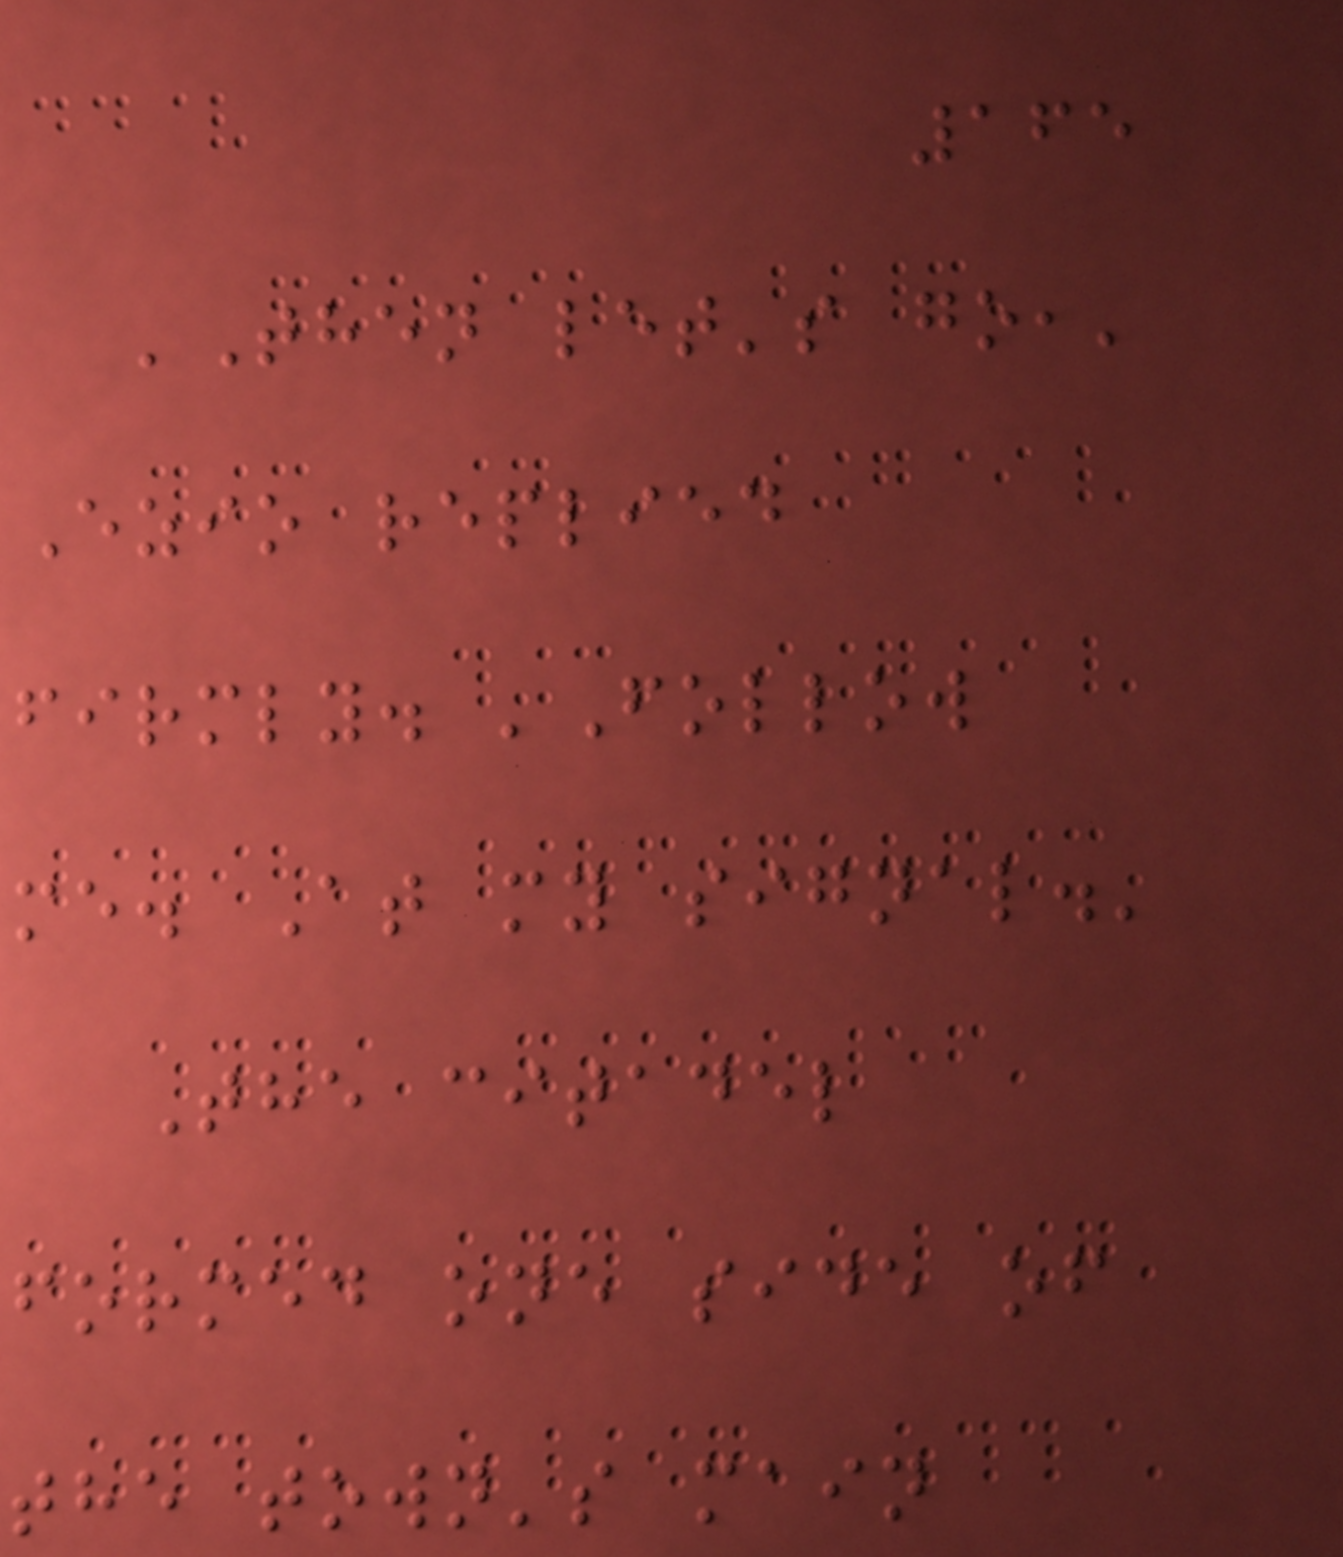165
'Then let's go,'
Ezio replied
firmly. 'Follow
me. At my signal.'
The citadel
formed one side of
the town's main
